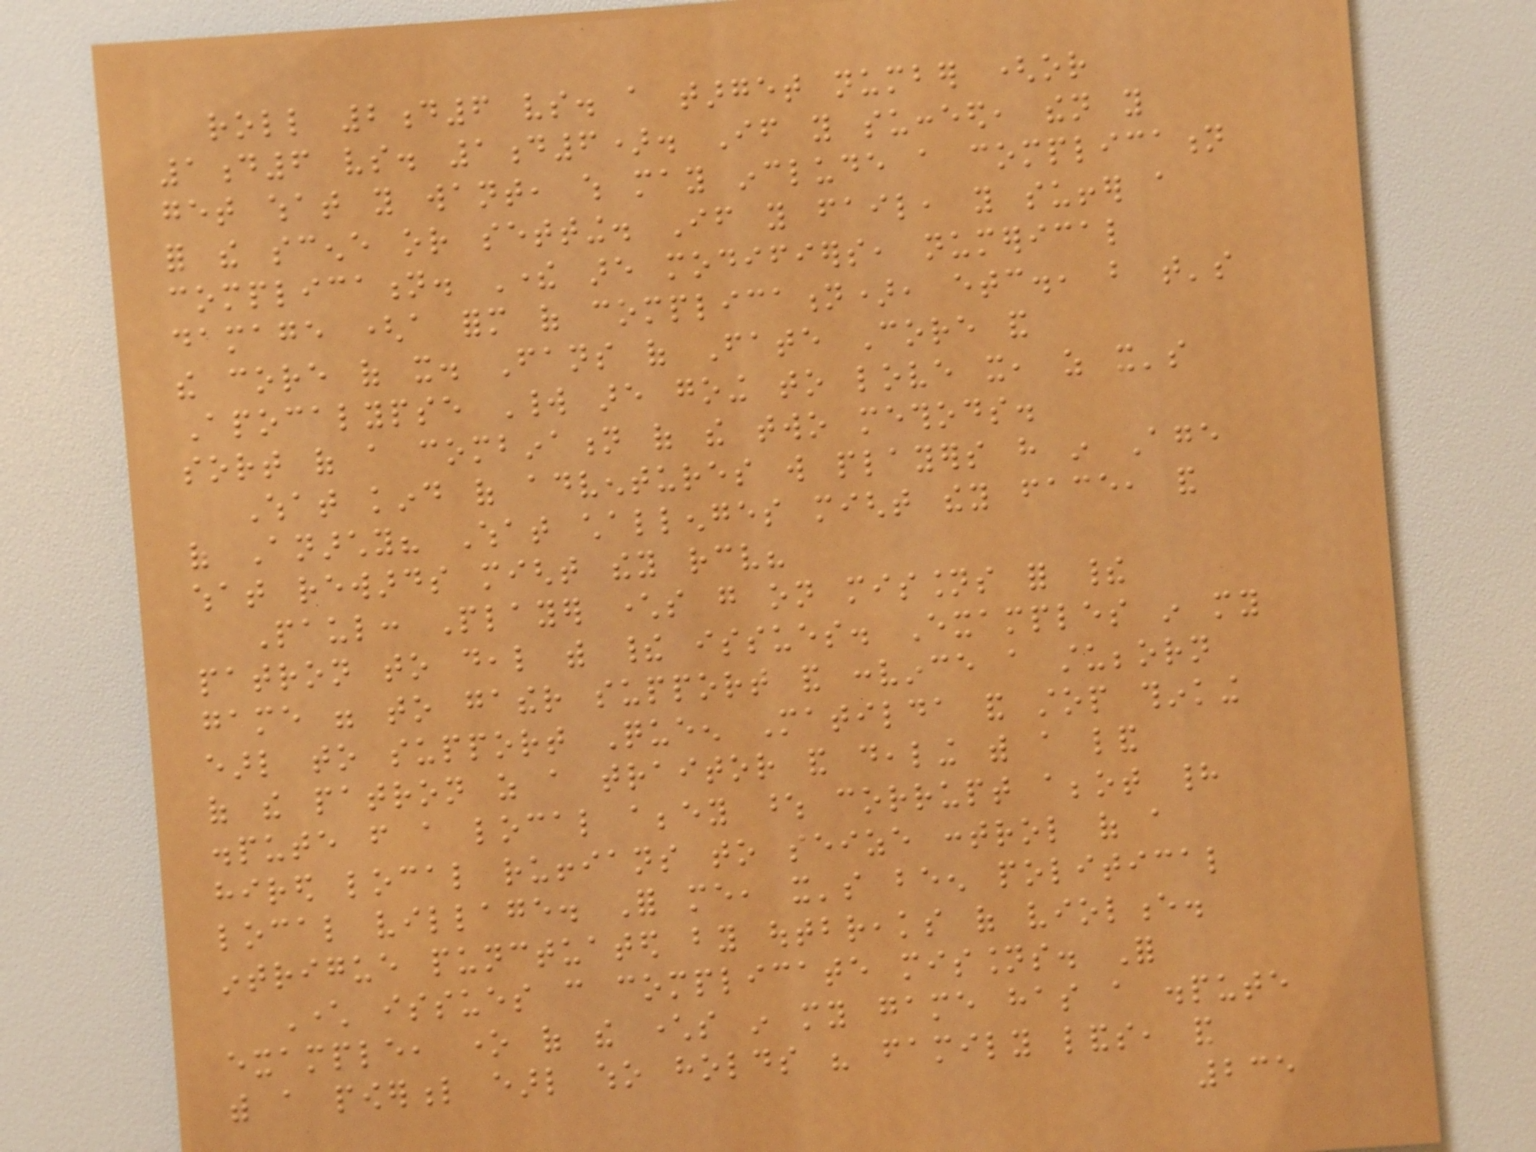roll 2d6 vs. a target number (or
1d6 vs. 1d6). If you succeed, then you
get what you want, which may include a complication
for the scene or setting. If you fail, you suffer a
complication. There are modifiers, numerical
damage (a form of complication), etc., but that's
the core of it. Fans of Fate Core and
Apocalypse World are going to love it, as it's
sort of a combination of the two methods.
What kind of adventures will players have in Age
of Anarchy? What challenges might they face, and
what rewards might they receive?
Paul: Player characters go on missions for their
patron to deal with their issues. Examples in my
game were to gather support and convince a stubborn
earl to support Queen Matilda and stop thinking
of the patron as a traitor and dealing with a land
dispute from a local abbey whose corrupt abbot had
hired local ruffians to seize control of a
local village. For me, it's been political
intrigue punctuated by outbreaks of violence.
Character issues can complicate missions. For
example, one of the characters in my game has a dispute
with a powerful earl who holds his family lands, and
235
